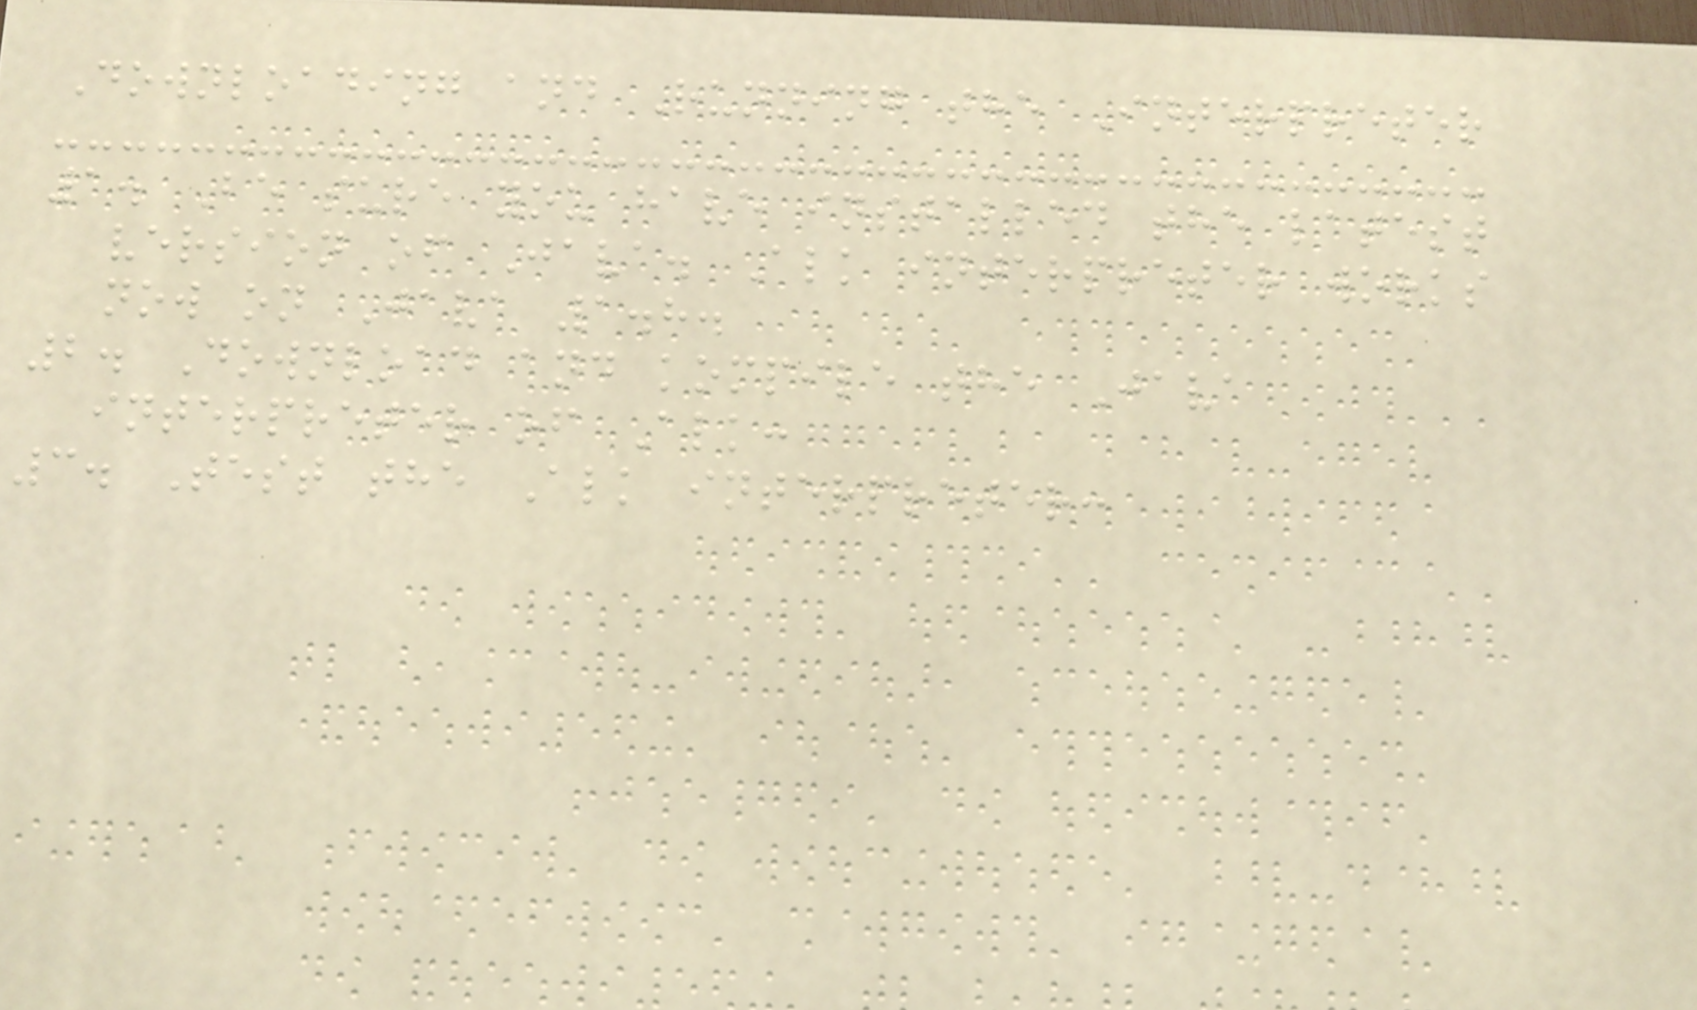Downloading and Running the Interpreter
1. Be sure you have installed the latest
version of Java. Alk interpreter works
now on Java 1.8.
2. Download and kompile the Java
interpreter of Alk:
3. Test the Alk interpreter:
